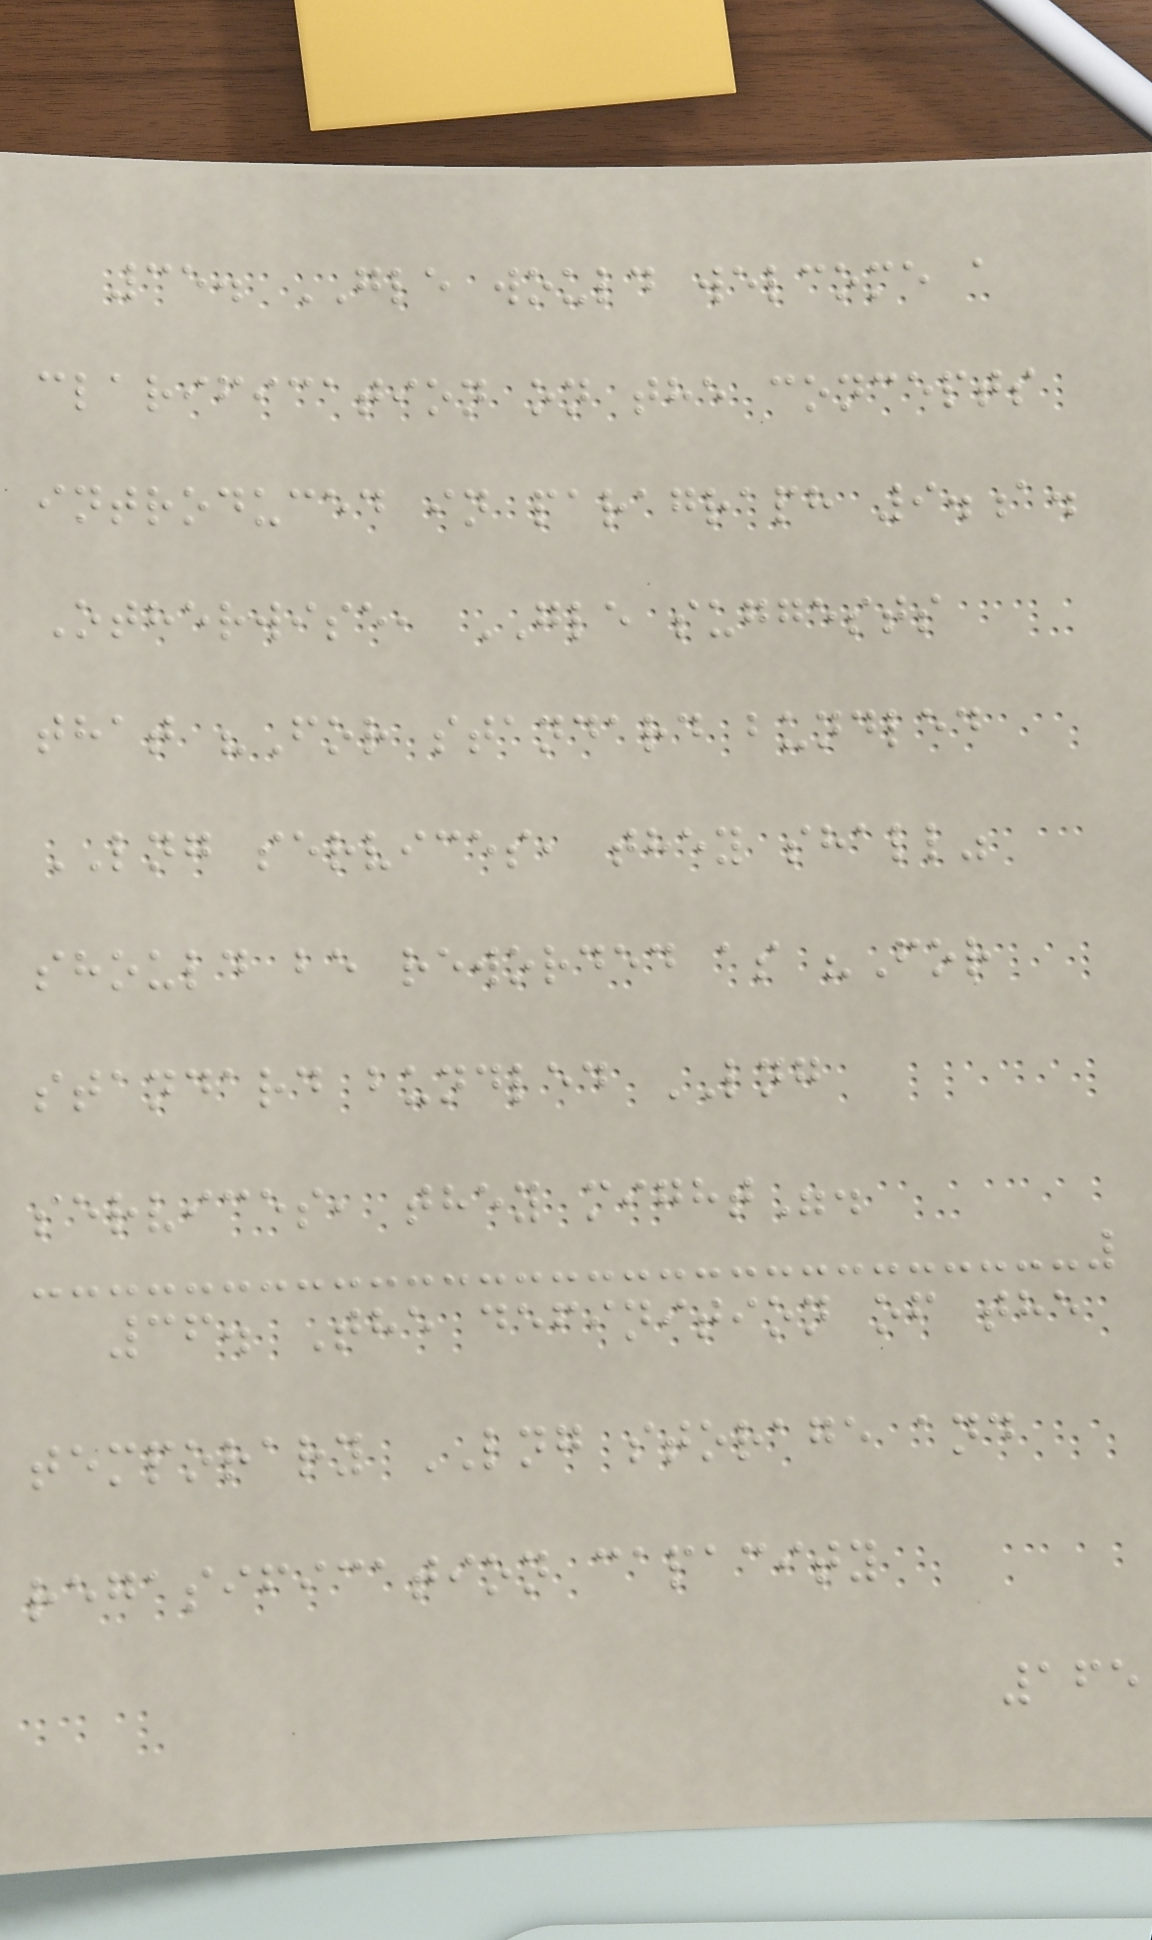35. GLE would welcome a
clarification on the concepts
introduced in paragraph 9.a.
Otherwise, GLE suggests
that "For standard bundled
LNG services, they shall"
should be reworded as "For
standard bundled LNG
services, they might".
36. The definition of the
temporary LNG storage and
regasification capacity
165
